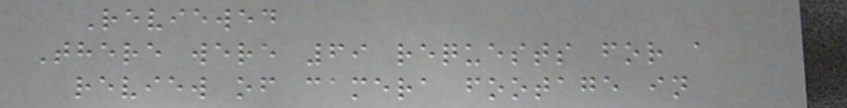Reviewed
There were 69 requests for a
review of camera footage in
